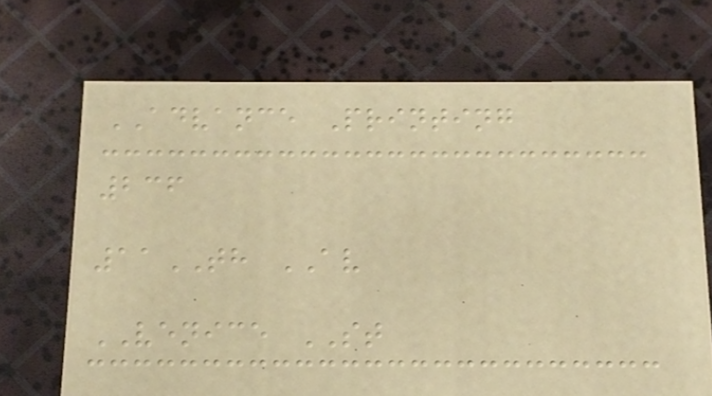ADVANCE Printing
236
11TH AV
VENICE ST
